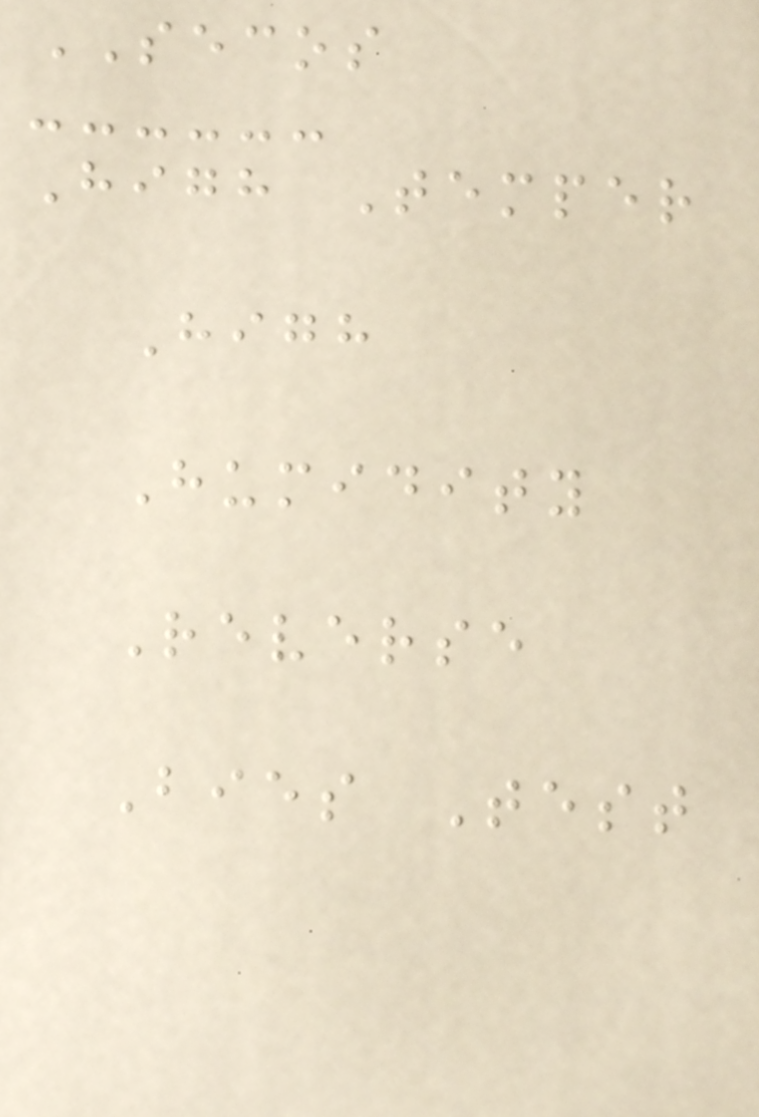SECOS
High Temper
High
Humidity
Reverse
Bies Test
